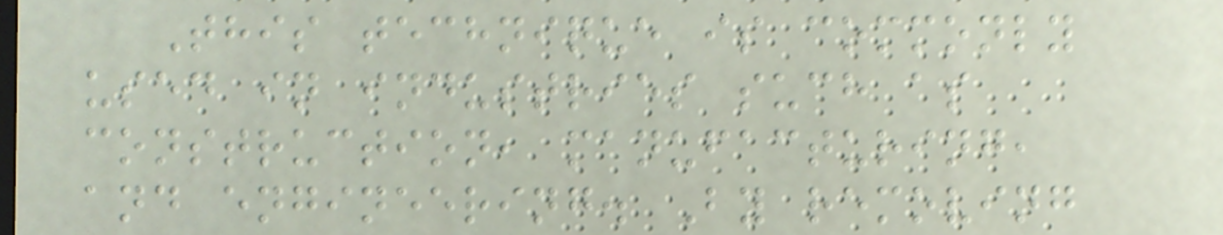This technique is commonly
used in industries such as
construction, manufacturing,
and engineering. By removing
